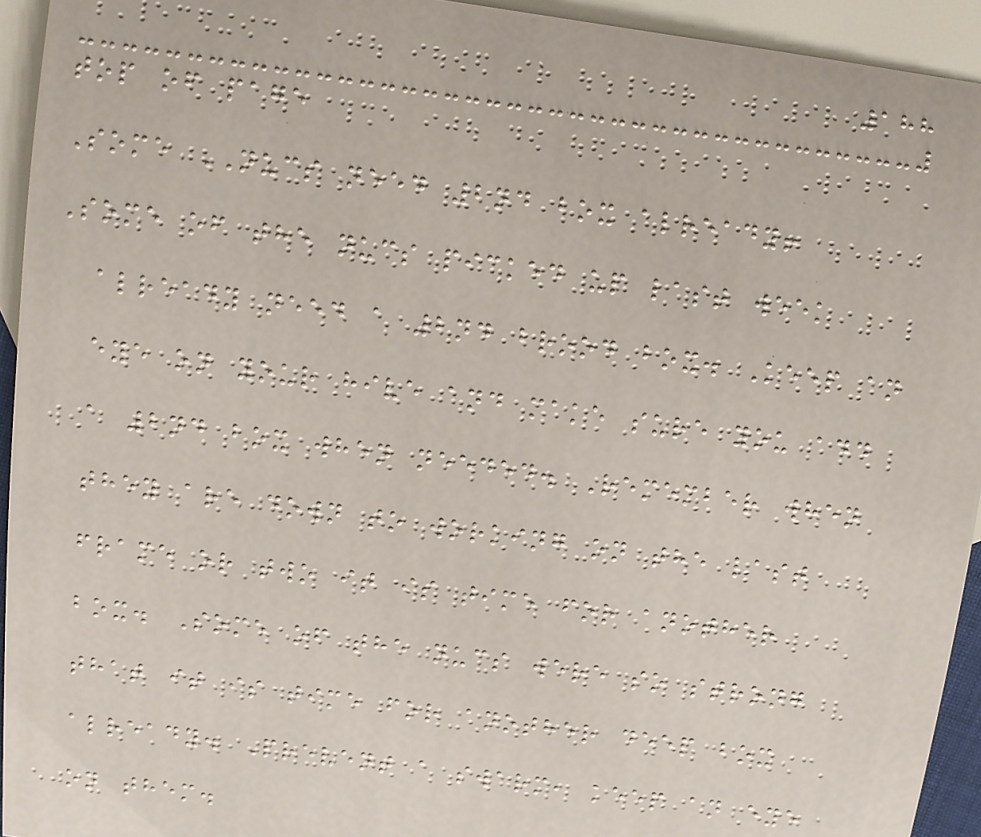188
top of page
Some NUCS need 2nd box already!
Some of the nucs picked up last week
already need a 2nd brood box. Keep an
eye on your hive and make sure you add
a 2nd box when needed. Remember when
they are down to working on the last
frame or two it is time for another
box. Some of the nucs were so strong
that it is time for another deep box
already. Prevent a swarm, keep an eye
on them.
